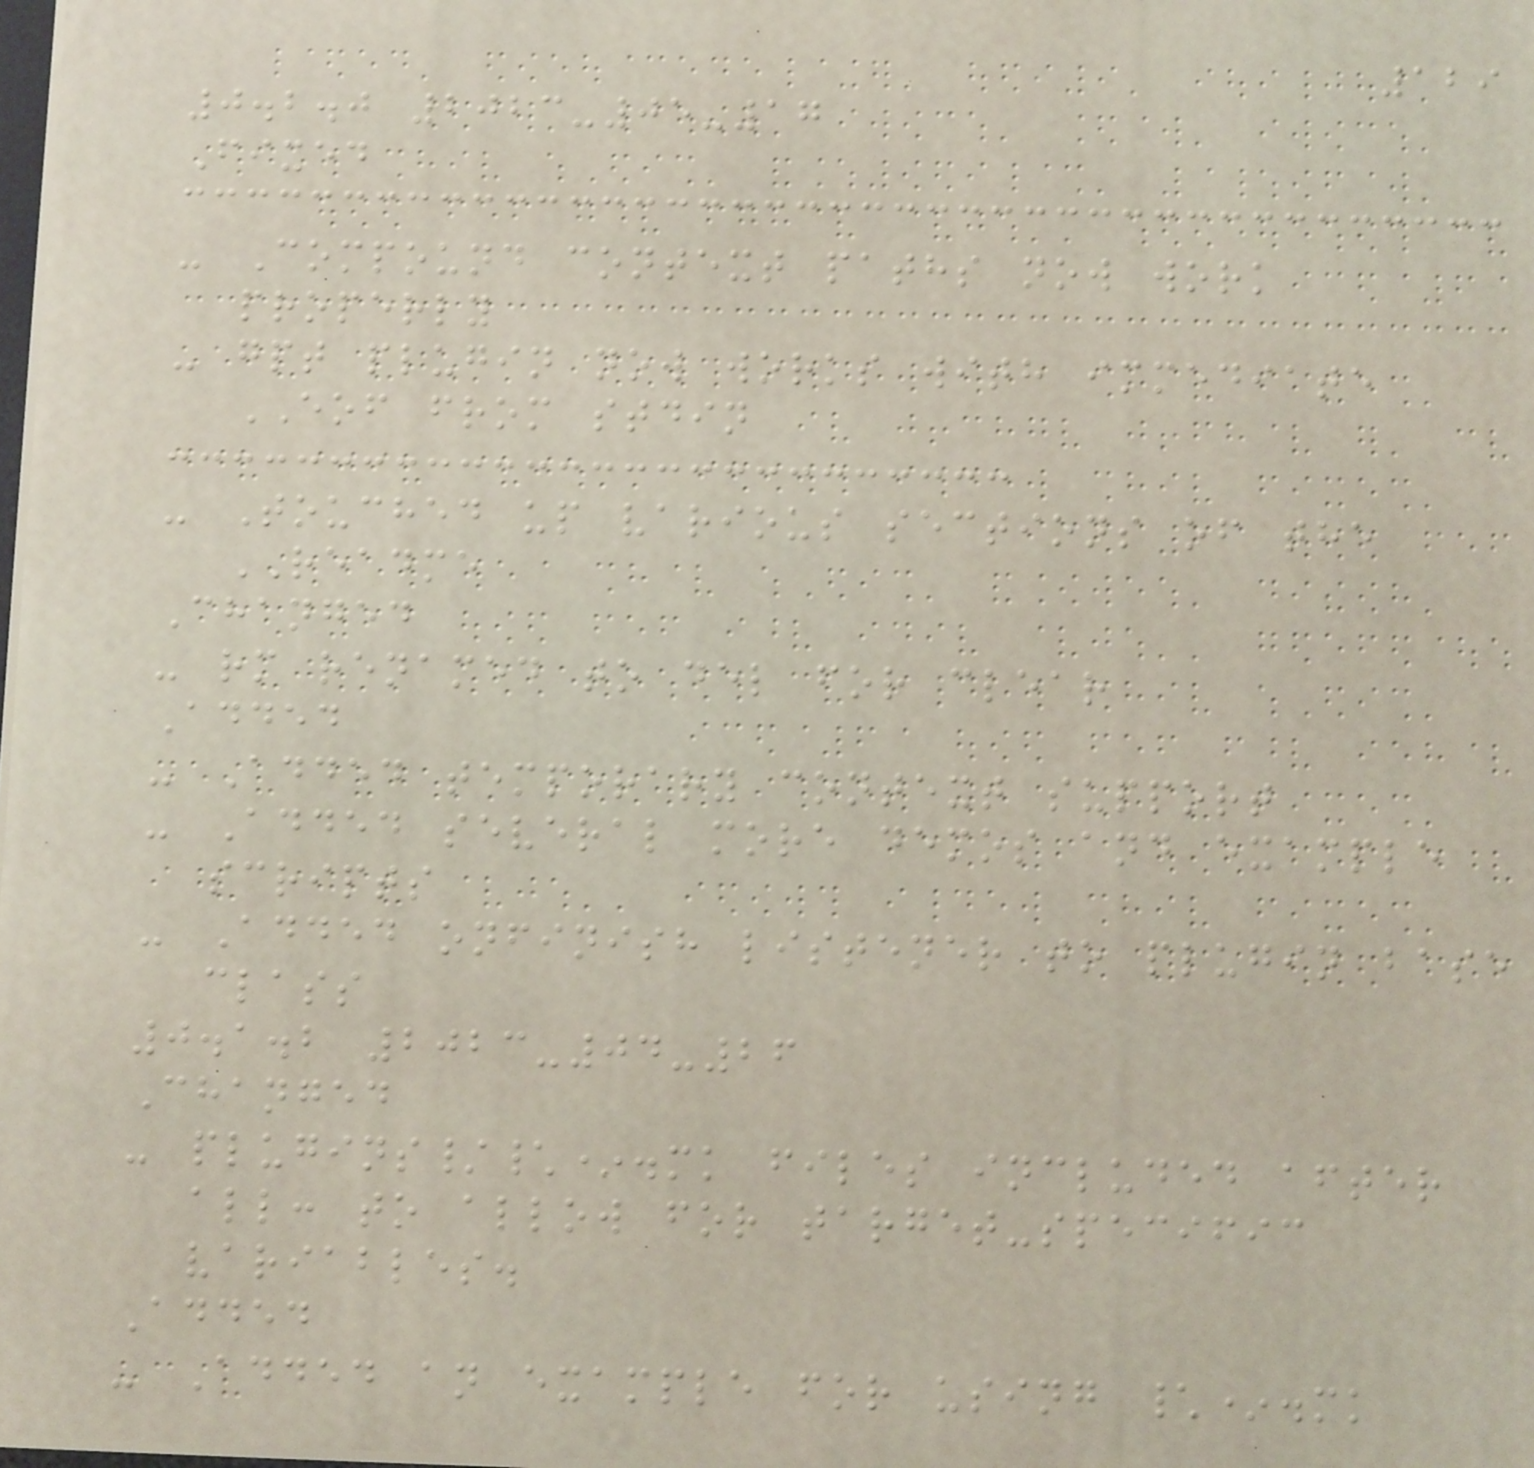129
0.2.0 2023-05-17
Fixed
- Compound context paths now work
properly
- gpt plugin now works with immediate
EOF from stdin
- Touched up various sections of the
README
Changed
- rm renamed to del for clear
Added
- Added temporary context support
- Added several more demos and example
scripts
- Added onfinish listener to plugin base
class
0.1.2 2023-04-26
Changed
- plugins/\*.mk files included after
all: to allow for target-specific
variables.
Added
- Added an example for using \*.mk
